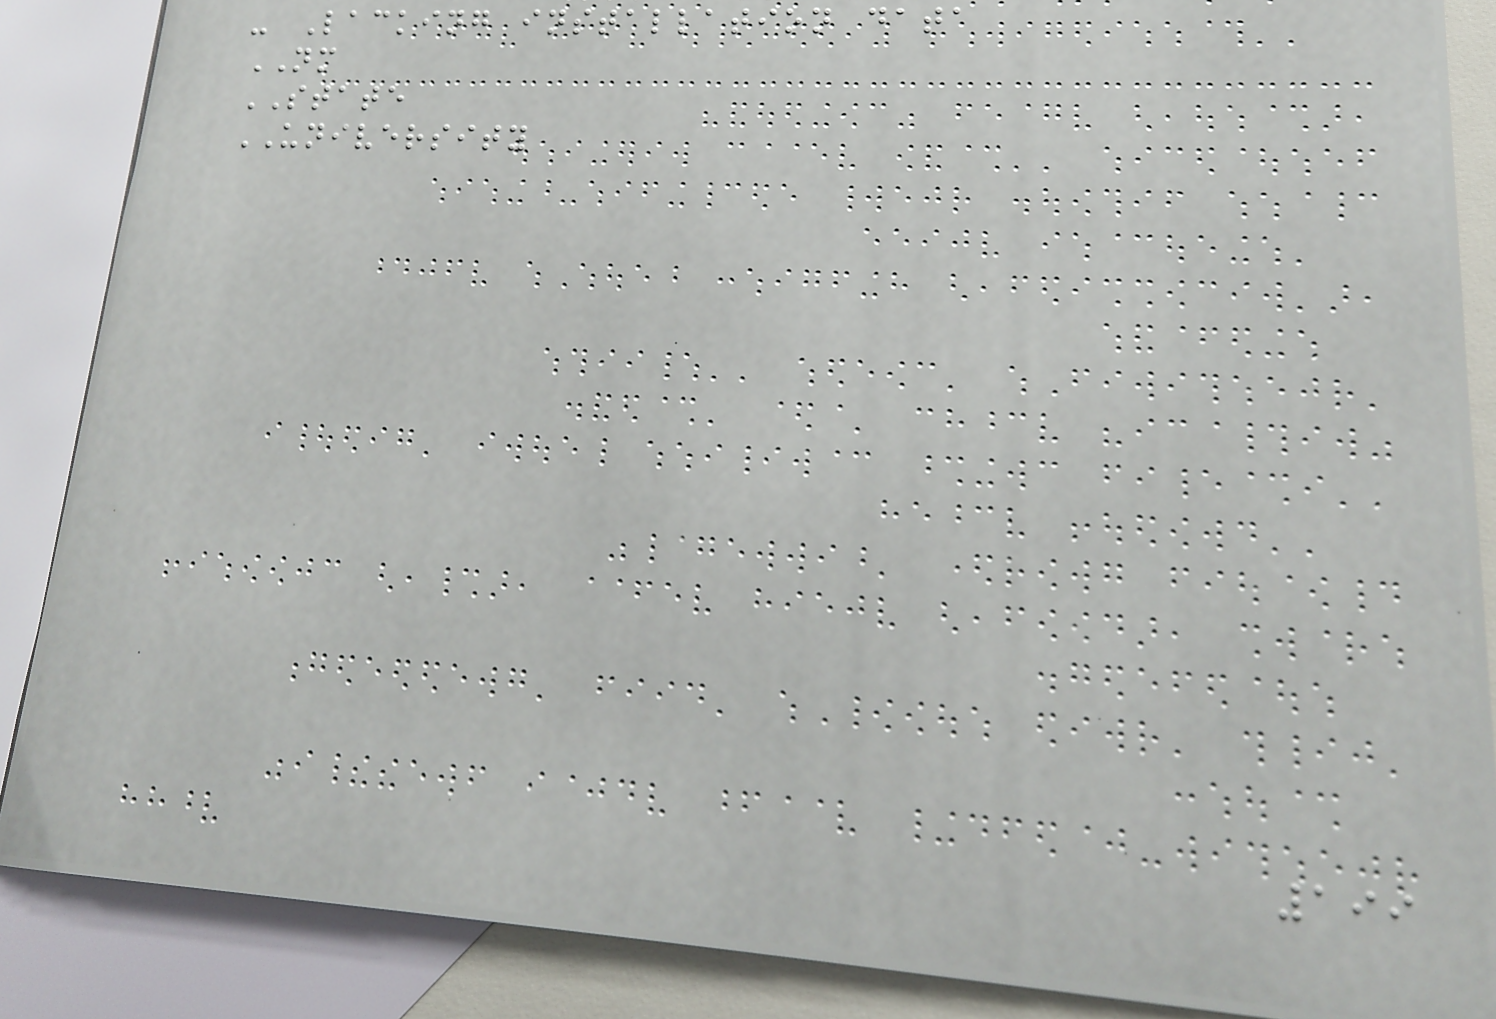- Lacking installation data
NM
STATE
UNIVERSITY
199
